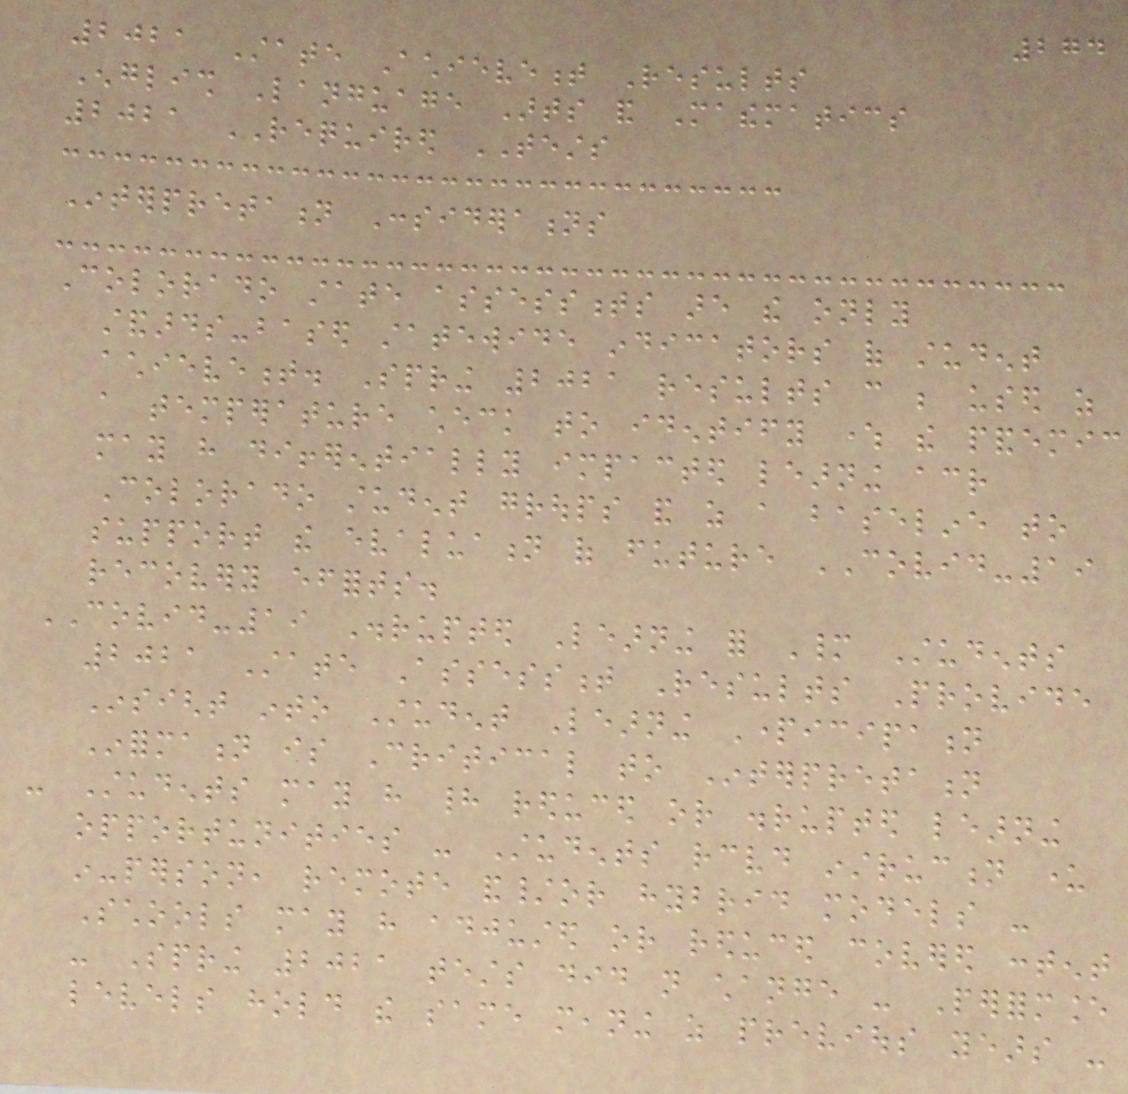274
2021 State Achievement Results
English Language Arts and Mathematics
2021 REQUIRED TESTS
Interpretation Considerations
Colorado state assessments are the only
standards-based statewide indicators of student
achievement. Spring 2021 results can be used as
a temperature check to identify where the pandemic
may have differentially impacted learning across
Colorado student groups and as a baseline to
support the evaluation of future COVID-19
recovery efforts.
COVID-19 Disrupted Learning for Many Students
2021 State Assessment Results Provide
Insight into Student Learning Participation
Information is Critical to Interpretation
- Students may have had reduced or disrupted learning
opportunities - Students received instruction under
in-person, remote and/or hybrid models -
Schools may have adjusted or reduced covered content
- Spring 2021 tests did not change - Performance
levels hold the same meaning as previous years -
